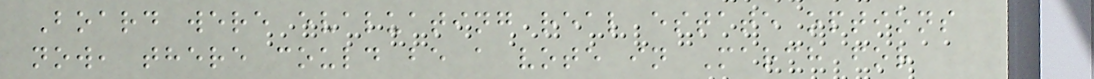Board were evaluating real estate options
now, there could be a vote in March for
